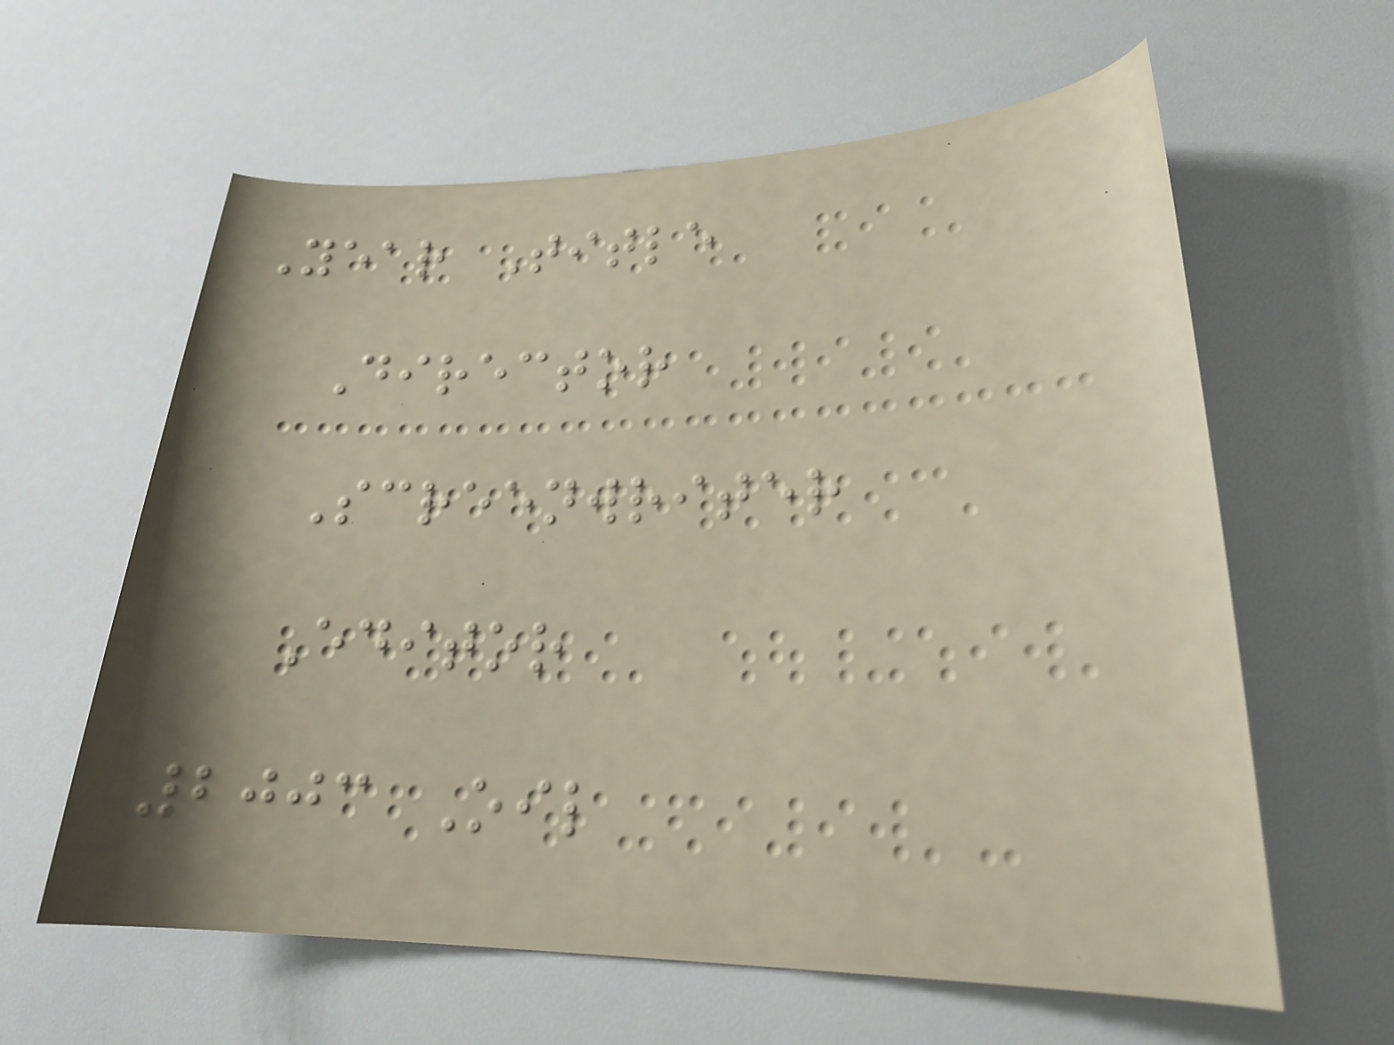Year Title
Director
Screenwriter
Editor
2003 Oil
